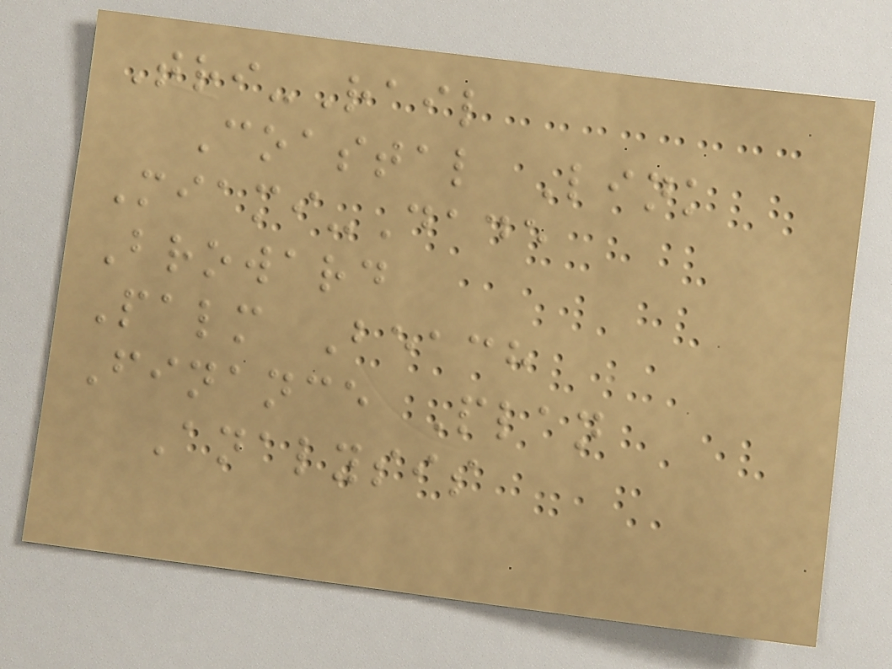Tri-Rail
Coastal Link
Miami-Dade
Broward
Palm Beach
Finance Plan
Analysis
